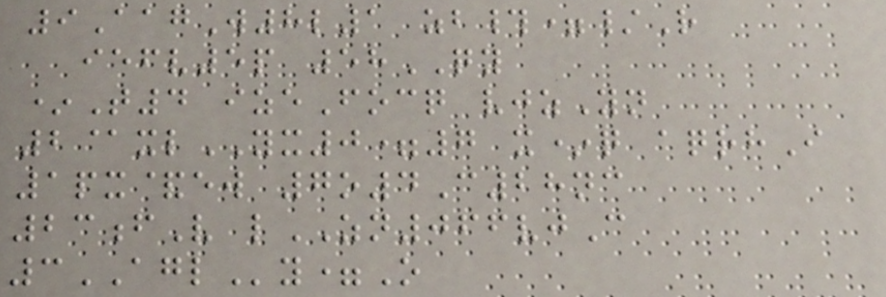9AagW8l1 zb#=/R
iefv5p 58QY
*T4 izeFocq vjzYn
2@xlYX0=7 x*q aqrhI
1px&ew 7o4C28nc
23fV lZN066vjC
3AGLy=O
